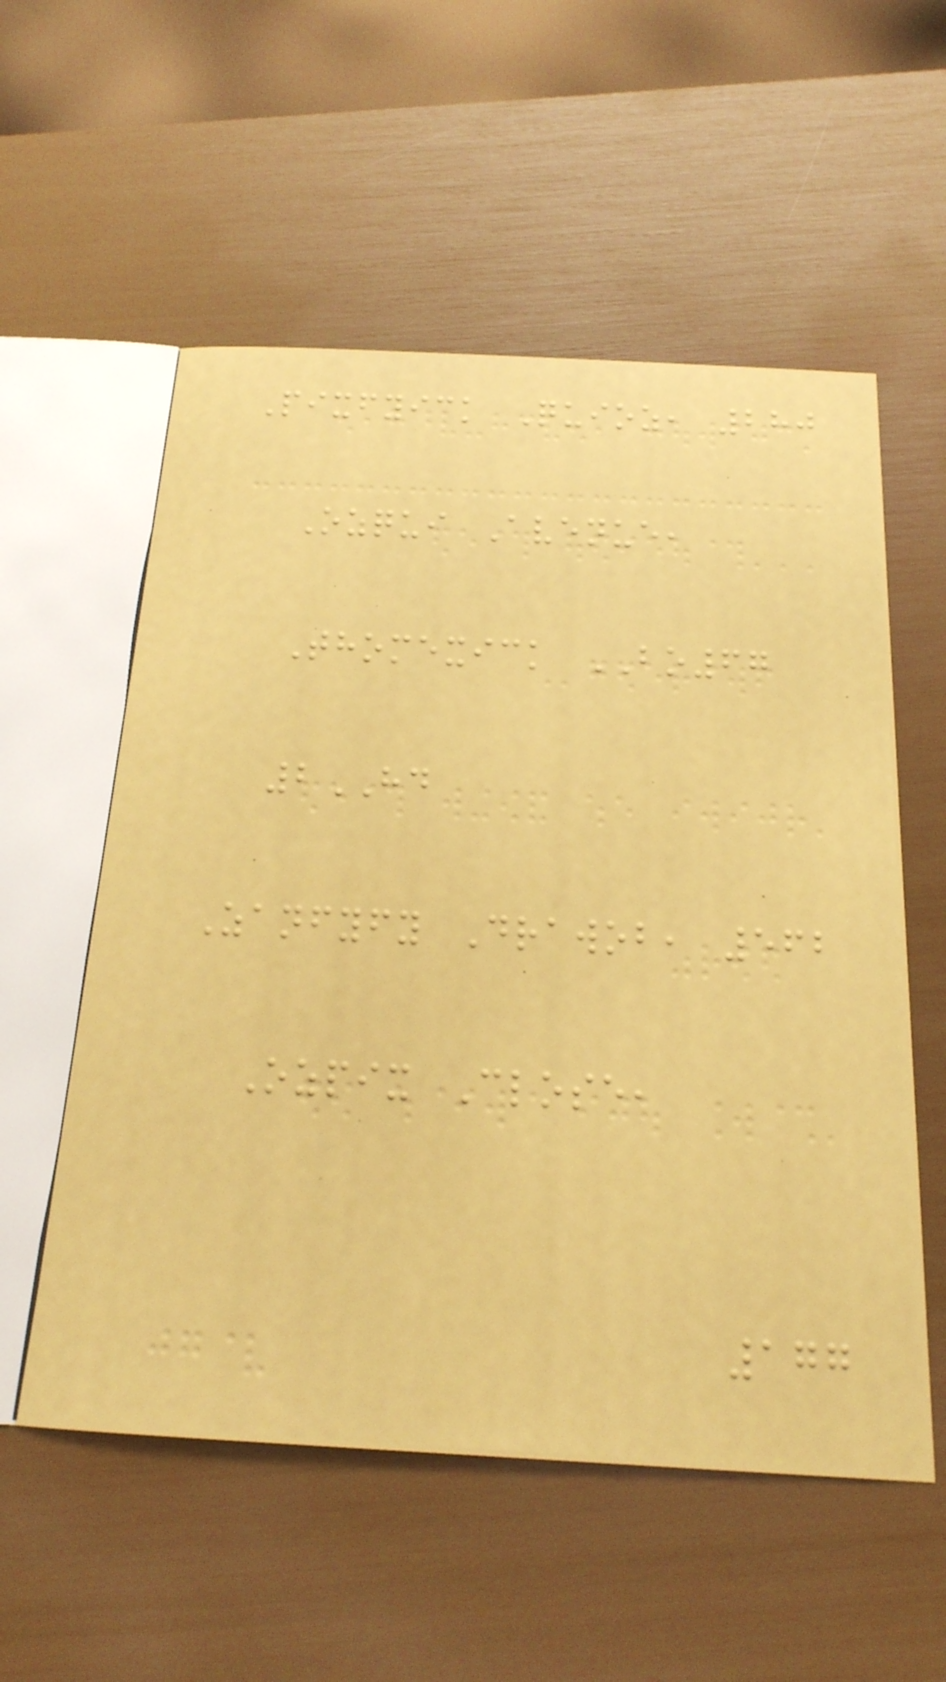Pixfyick Quioz, 280
Ozqui Avenue,
Thomexick BO67
2HD
Zanfyfy Drawob, 562
Ozpix Close,
177
